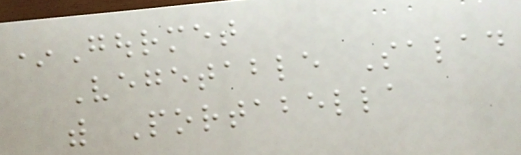*Gourmet
Vegetable Salad
with Portabella
